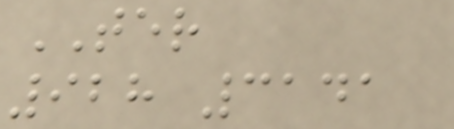TER
928 3141
